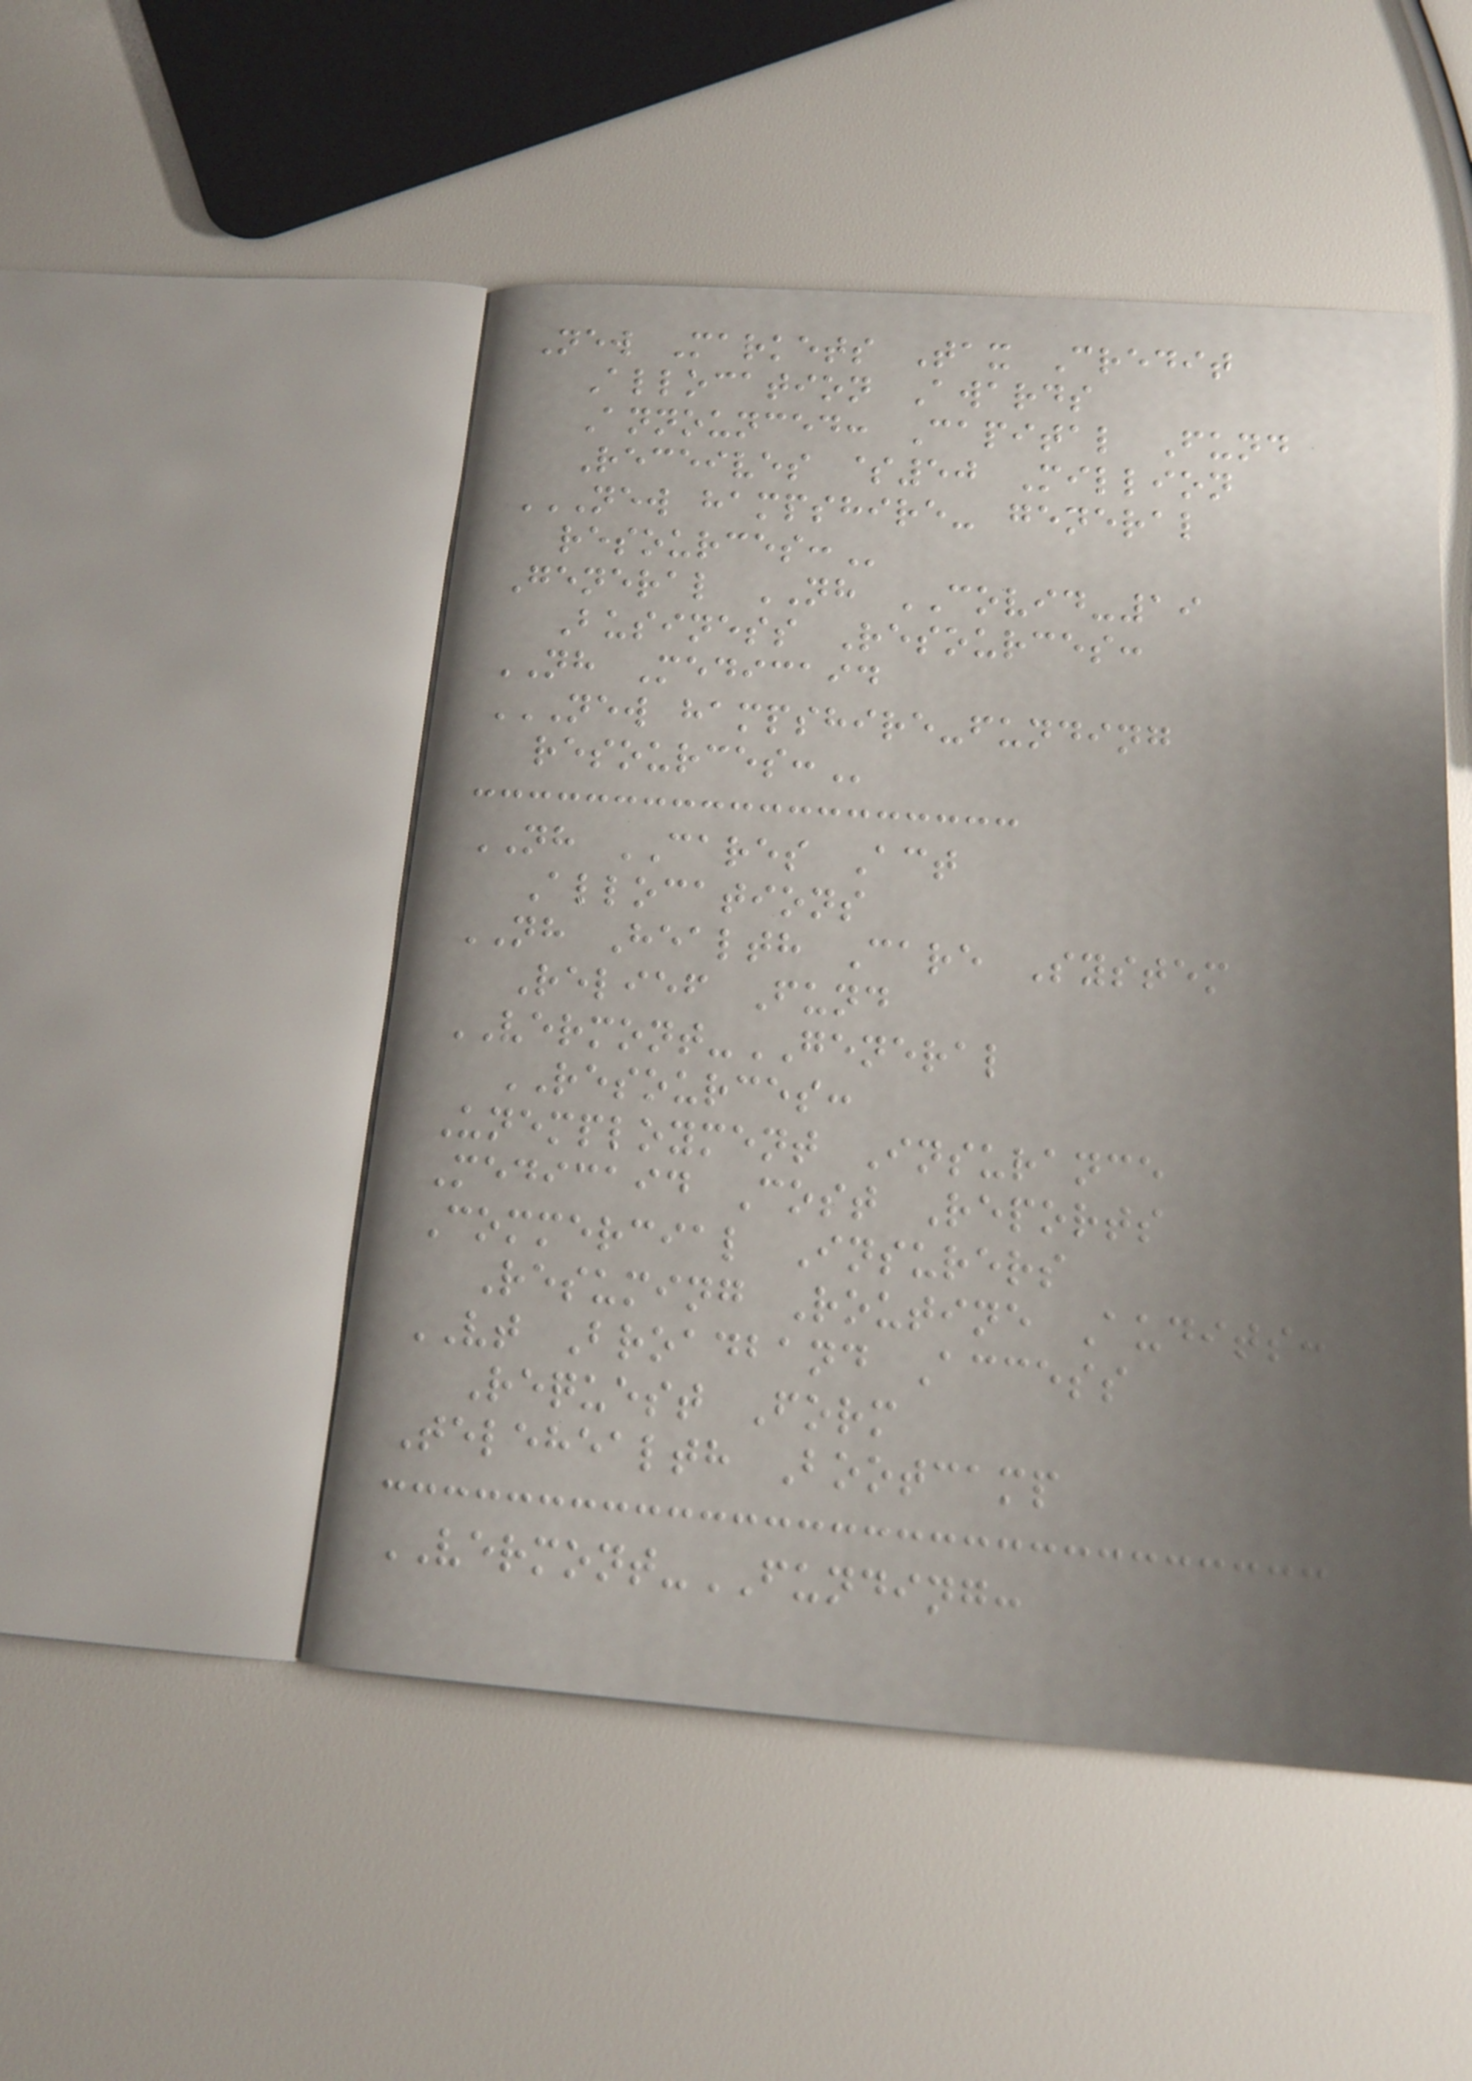New Markets Tax Credit
Allocation Awards
Announced: Capital Fund
Receives $50 Million
NEW HAMPSHIRE- GENERAL
RESOURCES:
General NH COVID-19
Business Resources:
NH Medicaid
NEW HAMPSHIRE-FUNDING
RESOURCES:
NH CARES Act
Allocations
NH Health Care System
Relief Fund
VERMONT-GENERAL
RESOURCES:
Unemployment Insurance
Medicaid Cost Reports
Commercial Insurers
Resuming Routine Audits:
VT Broadband Access
Request Form
Telehealth Bootcamp
VERMONT-FUNDING:
